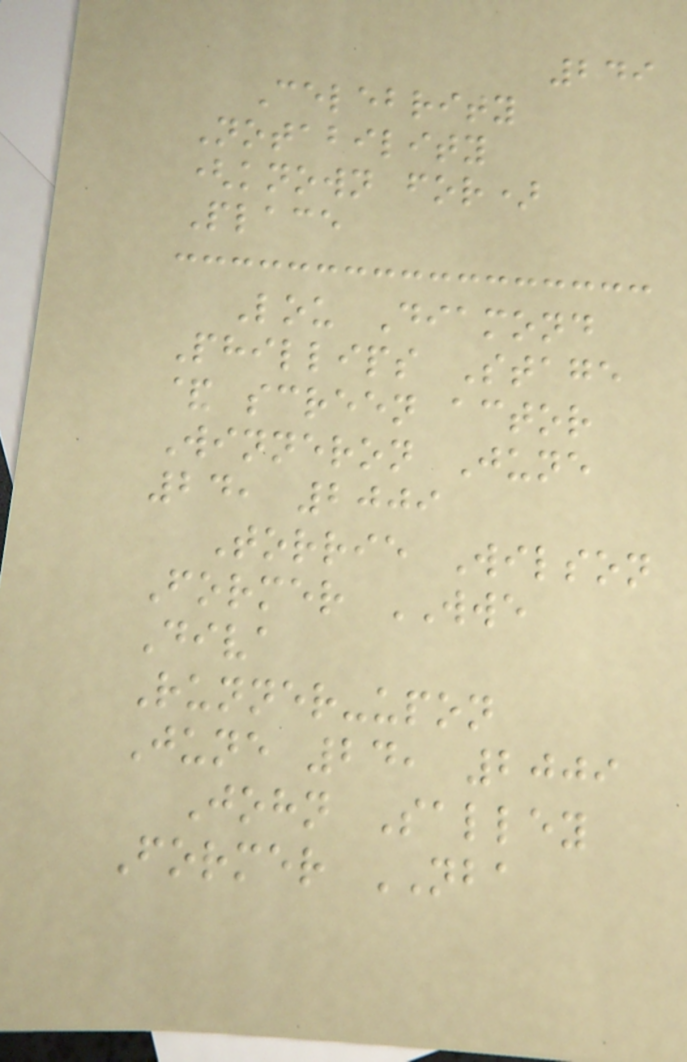249
Celebrity
Notability
(known for)
Place
Lou Diamond
Phillips Stage
& screen actor
Winneron June
24, 2009
Torrie Wilson
Former WWE
Diva
Runner-upon
June 24, 2009
John Salley
Former NBA
